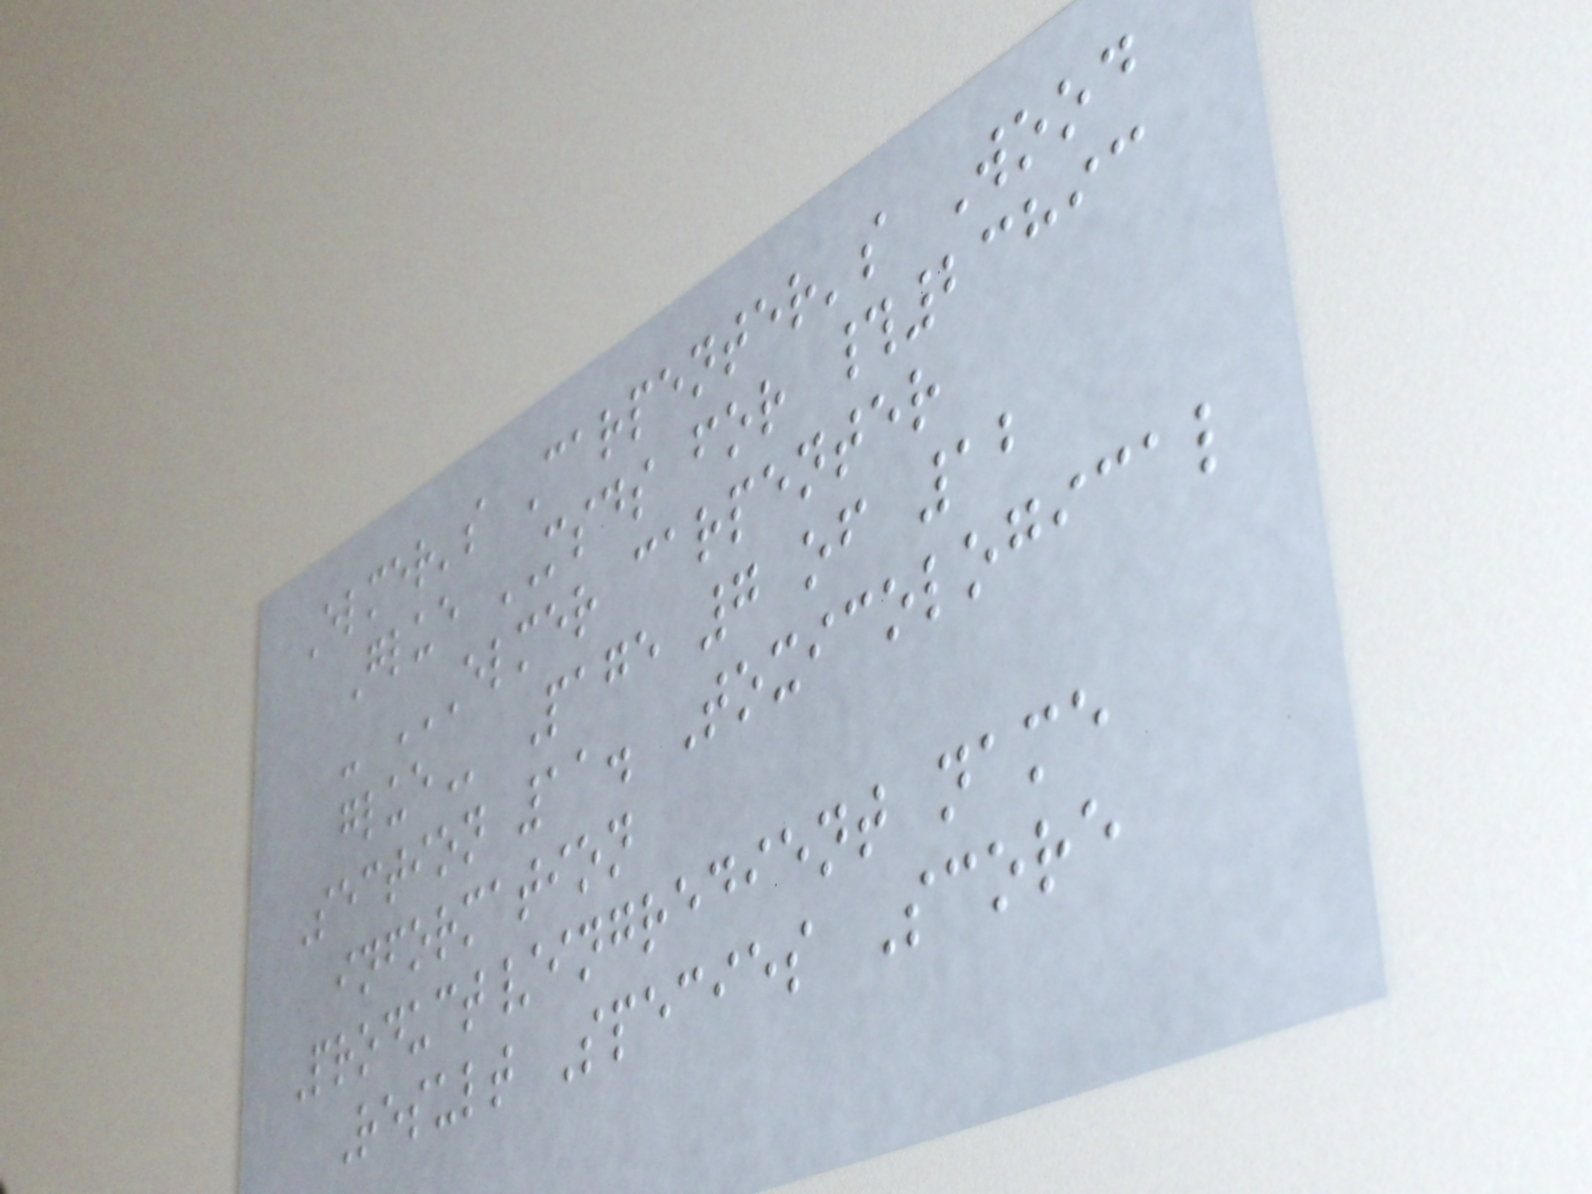Elmer's Carpenter's Wood
Glue MSDS for #23893
- ELMER CARPENTER
GLUE Page 7 of 12
Section 11. Toxicological
information
Product/ingredient name
Result Species Score
